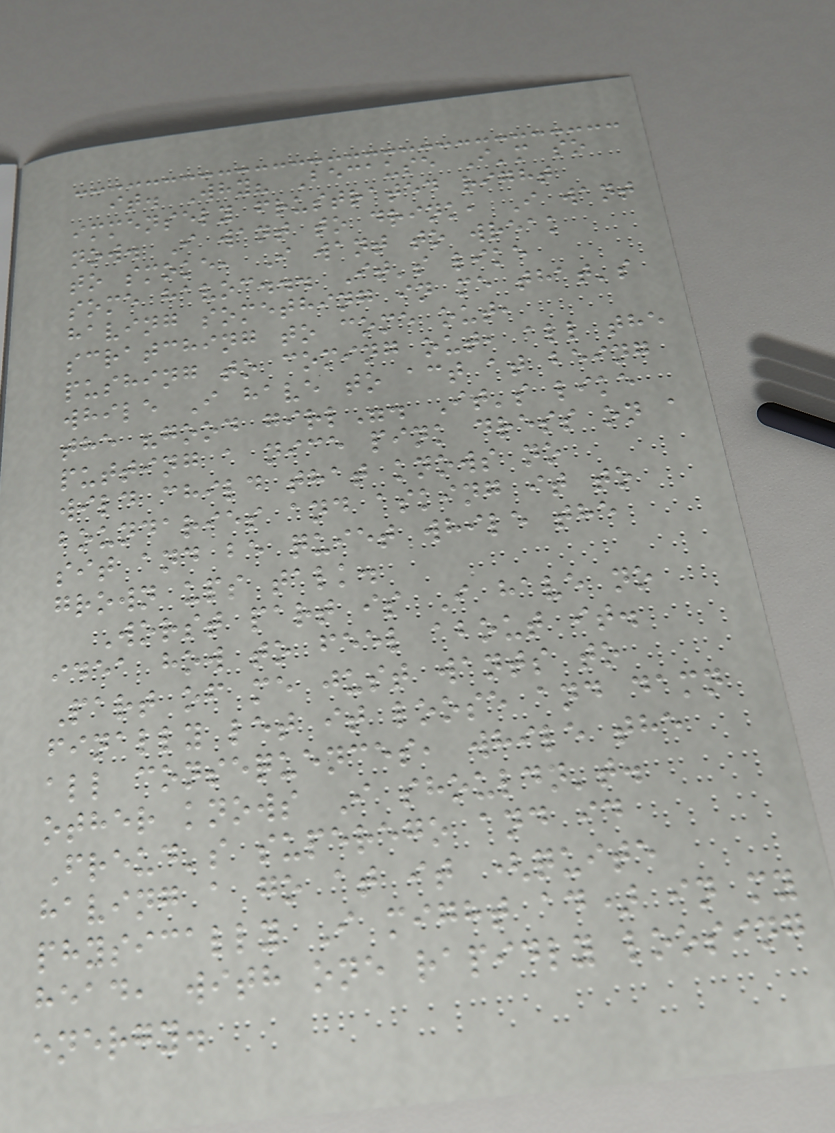it. Why? Because I'm so
immensely frustrated right
now. I want to drink, I want
to smoke, I want to wreak
some havoc... It's like
having something in me that's
scratching to come out,
pushing to coming out, all the
while I have to act at being
the "good girl". It's like
putting a nice pink dress on a
wild child that knows no
boundaries and asking it to
sit and be quiet while the
grown ups talk.
Worst part is I have no
idea how to feel about it.
Part of me just wants to
finally let it loose and damn
all consequences, while the
other knows I shouldn't.
Freud's superego and id
having a go at it (quite
physically I might ad) in my
head, with one rapidly loosing
energy.
